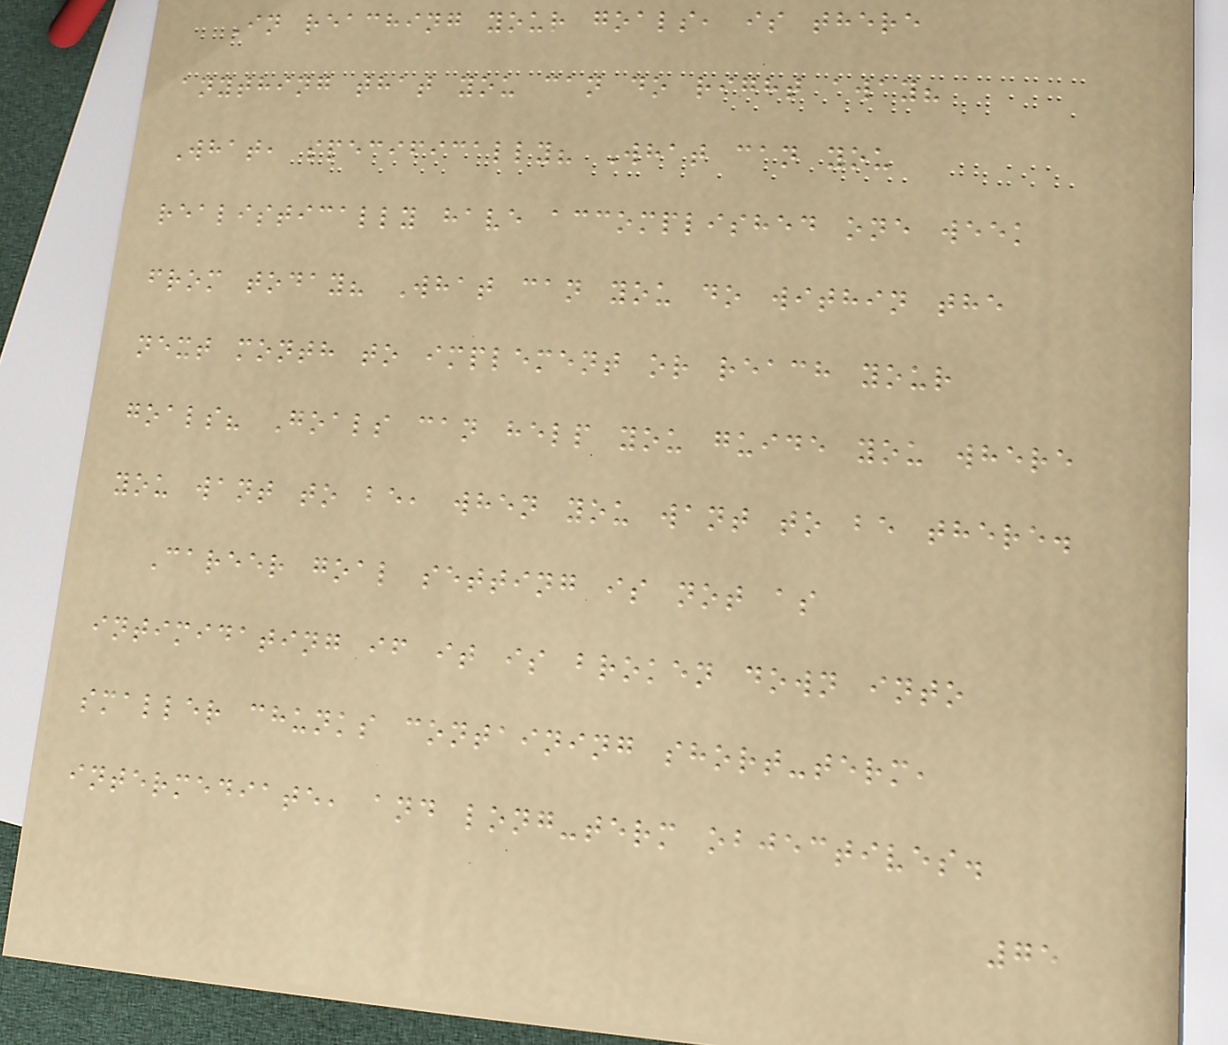In reaching your goals, is there
anything that you can do right away?
What, specifically? What can you
realistically have accomplished one week
from today? What can you do within the
next month to implement or reach your
goals? Goals can help you guide you where
you want to be, when you want to be there.
Career goal setting is not as
intimidating if it is broken down into
smaller chunks containing short-term,
intermediate, and long-term objectives.
75
